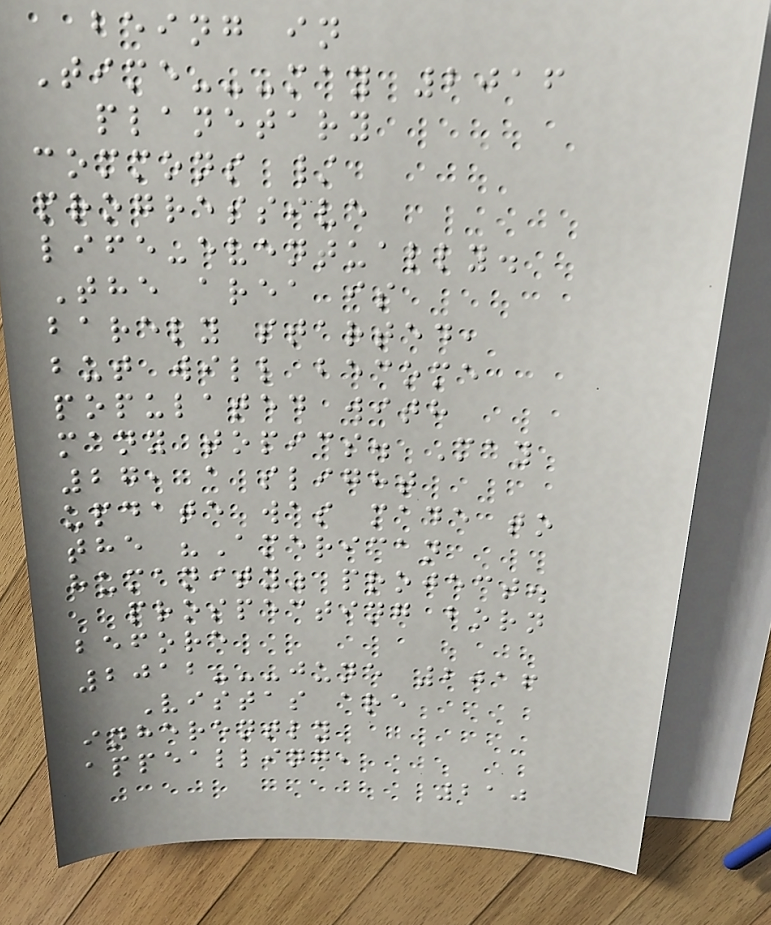being in
Time---may 2016
planetary
commons /
progressive
life-eventually.
The area is
barely started,
but will become
populated with
many topics. May
27, a slight
update was made to
the "American
humanity" project.
prospecting born
before
2012---june 2016
Vistas are
inherently
appealling,
210
